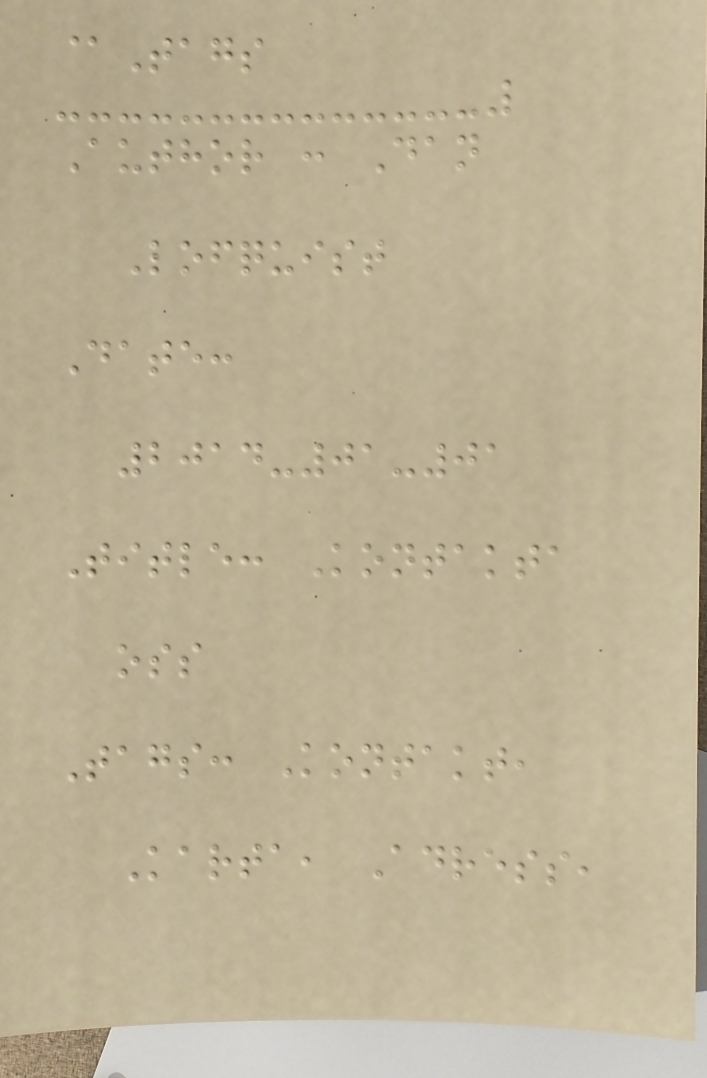@Tags
Author : Dan
Lofquist
Date:
2014-01-01
Title: Kontakta
oss
Tags: Kontakt,
Karta, Adress,
